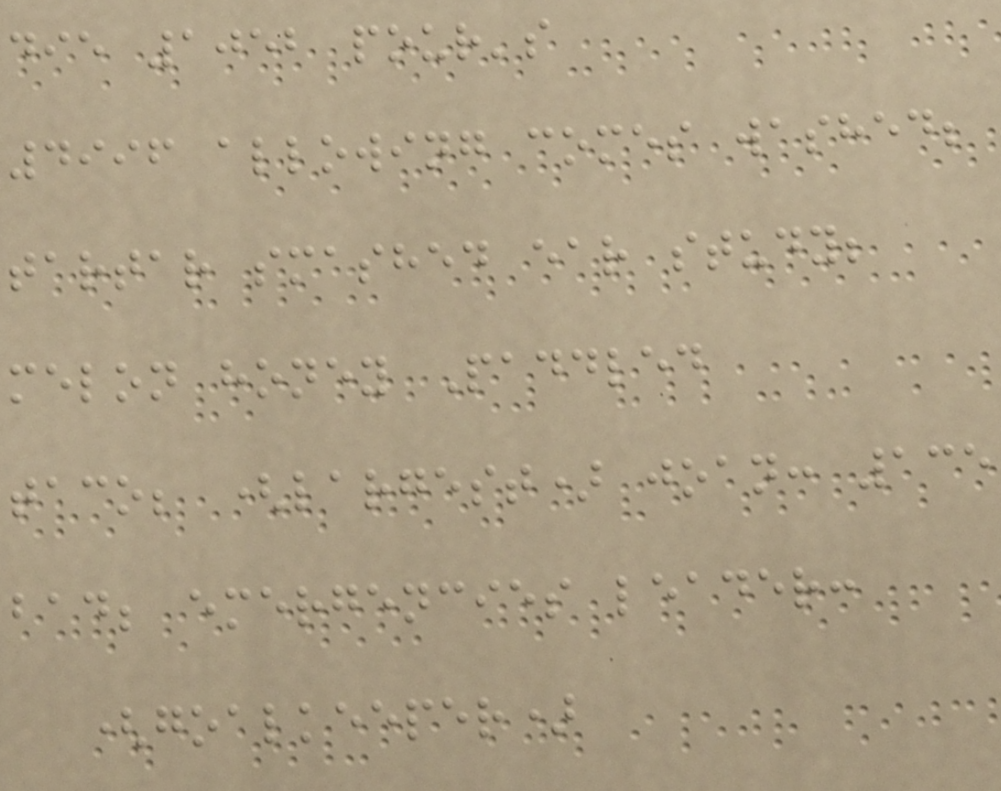die 1052 pour's
4996 allowing comes washed;
tartar smashed ear study;
melon honey Paddled
taco; (largest) joan: 135
bad; emergencies leader:
(goalkeeper)
